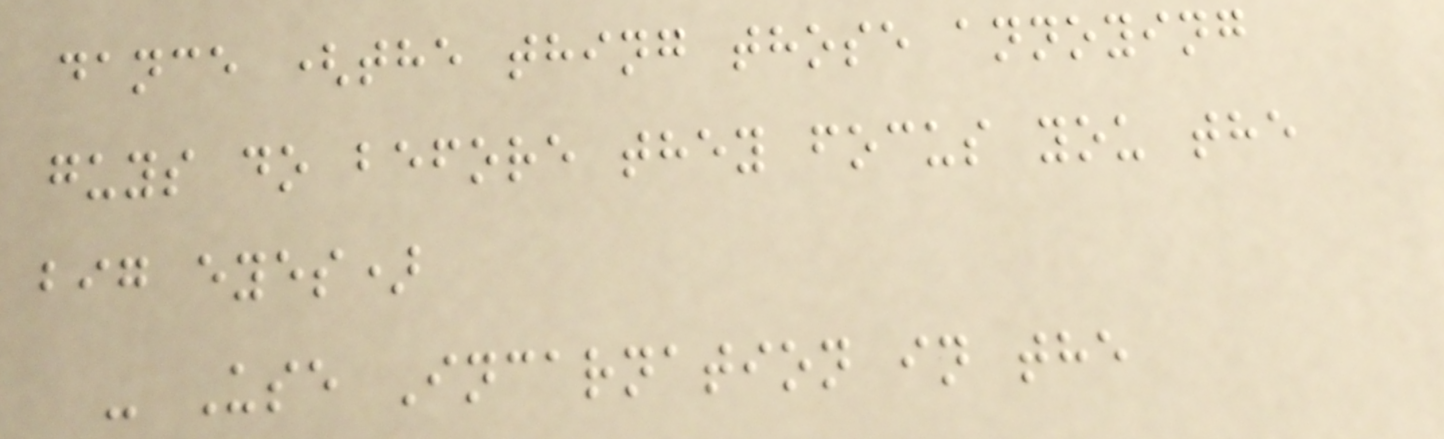dance (the thing those annoying
guys do before they focus you the
big eyes)
- Use Incarnation in the
